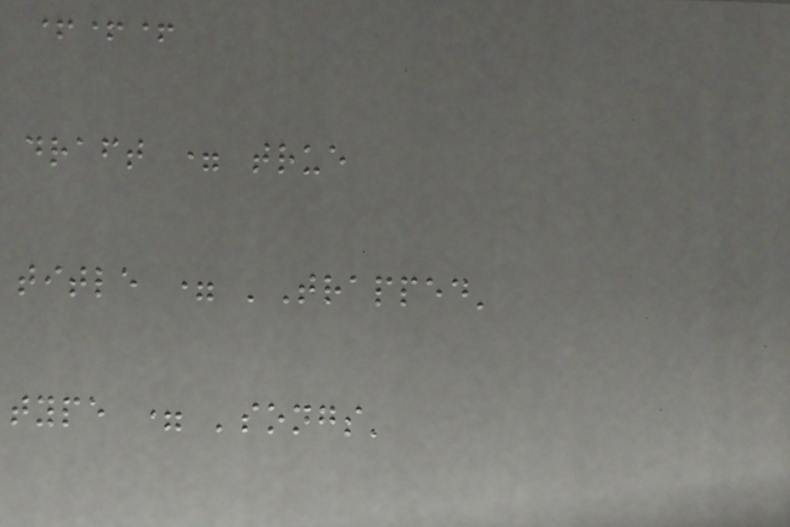+++
draft = true
title = 'Trapped'
type = 'songs'
